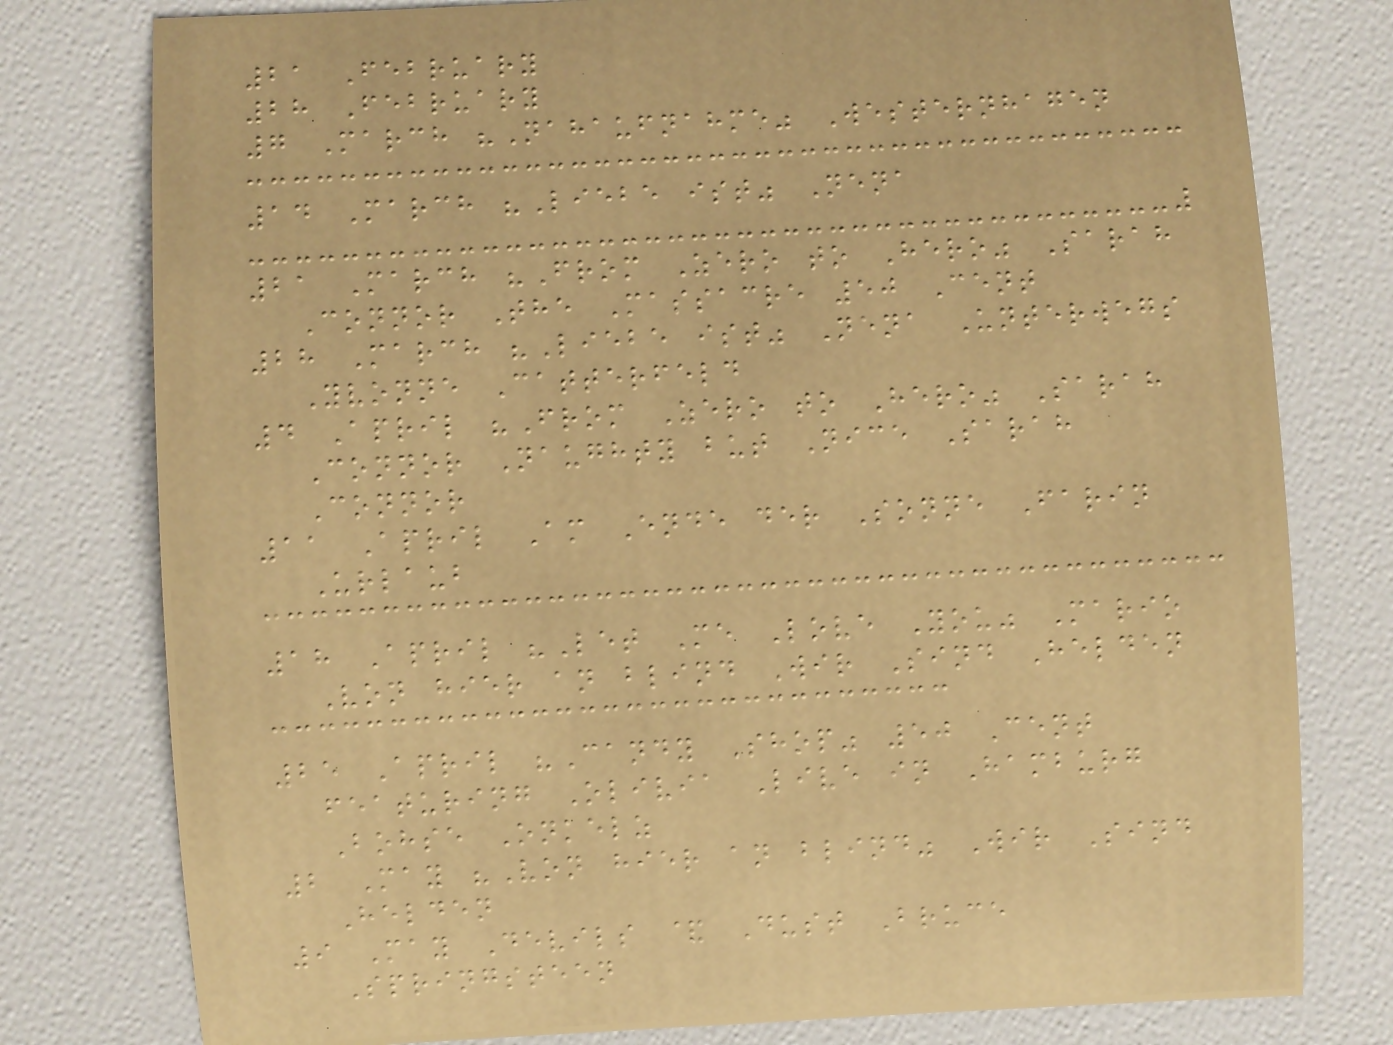21 February
28 February
7 March "Nahaufnahme" Westernhagen
14 March "Liebe ist" Nena
21 March "From Zero to Hero" Sarah
Connor The Massacre 50 Cent
28 March "Liebe ist" Nena Unterwegs
Yvonne Catterfeld
4 April "From Zero to Hero" Sarah
Connor Naughty but Nice Sarah
Connor
11 April Am Ende der Sonne Farin
Urlaub
18 April "Let Me Love You" Mario
Von hier an blind Wir Sind Helden
25 April "Candy Shop" 50 Cent
featuring Olivia Live in Hamburg
Bohse Onkelz
2 May "Von hier an blind" Wir Sind
Helden
9 May Devils & Dust Bruce
Springsteen
